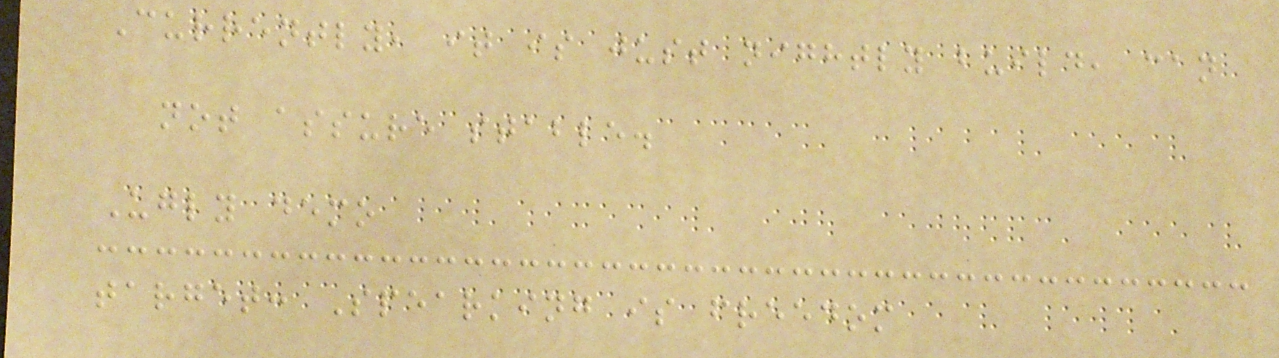Currently, it is just nightly build, can
not assure stable.
Ugly demo
target: Spearking is freedom
